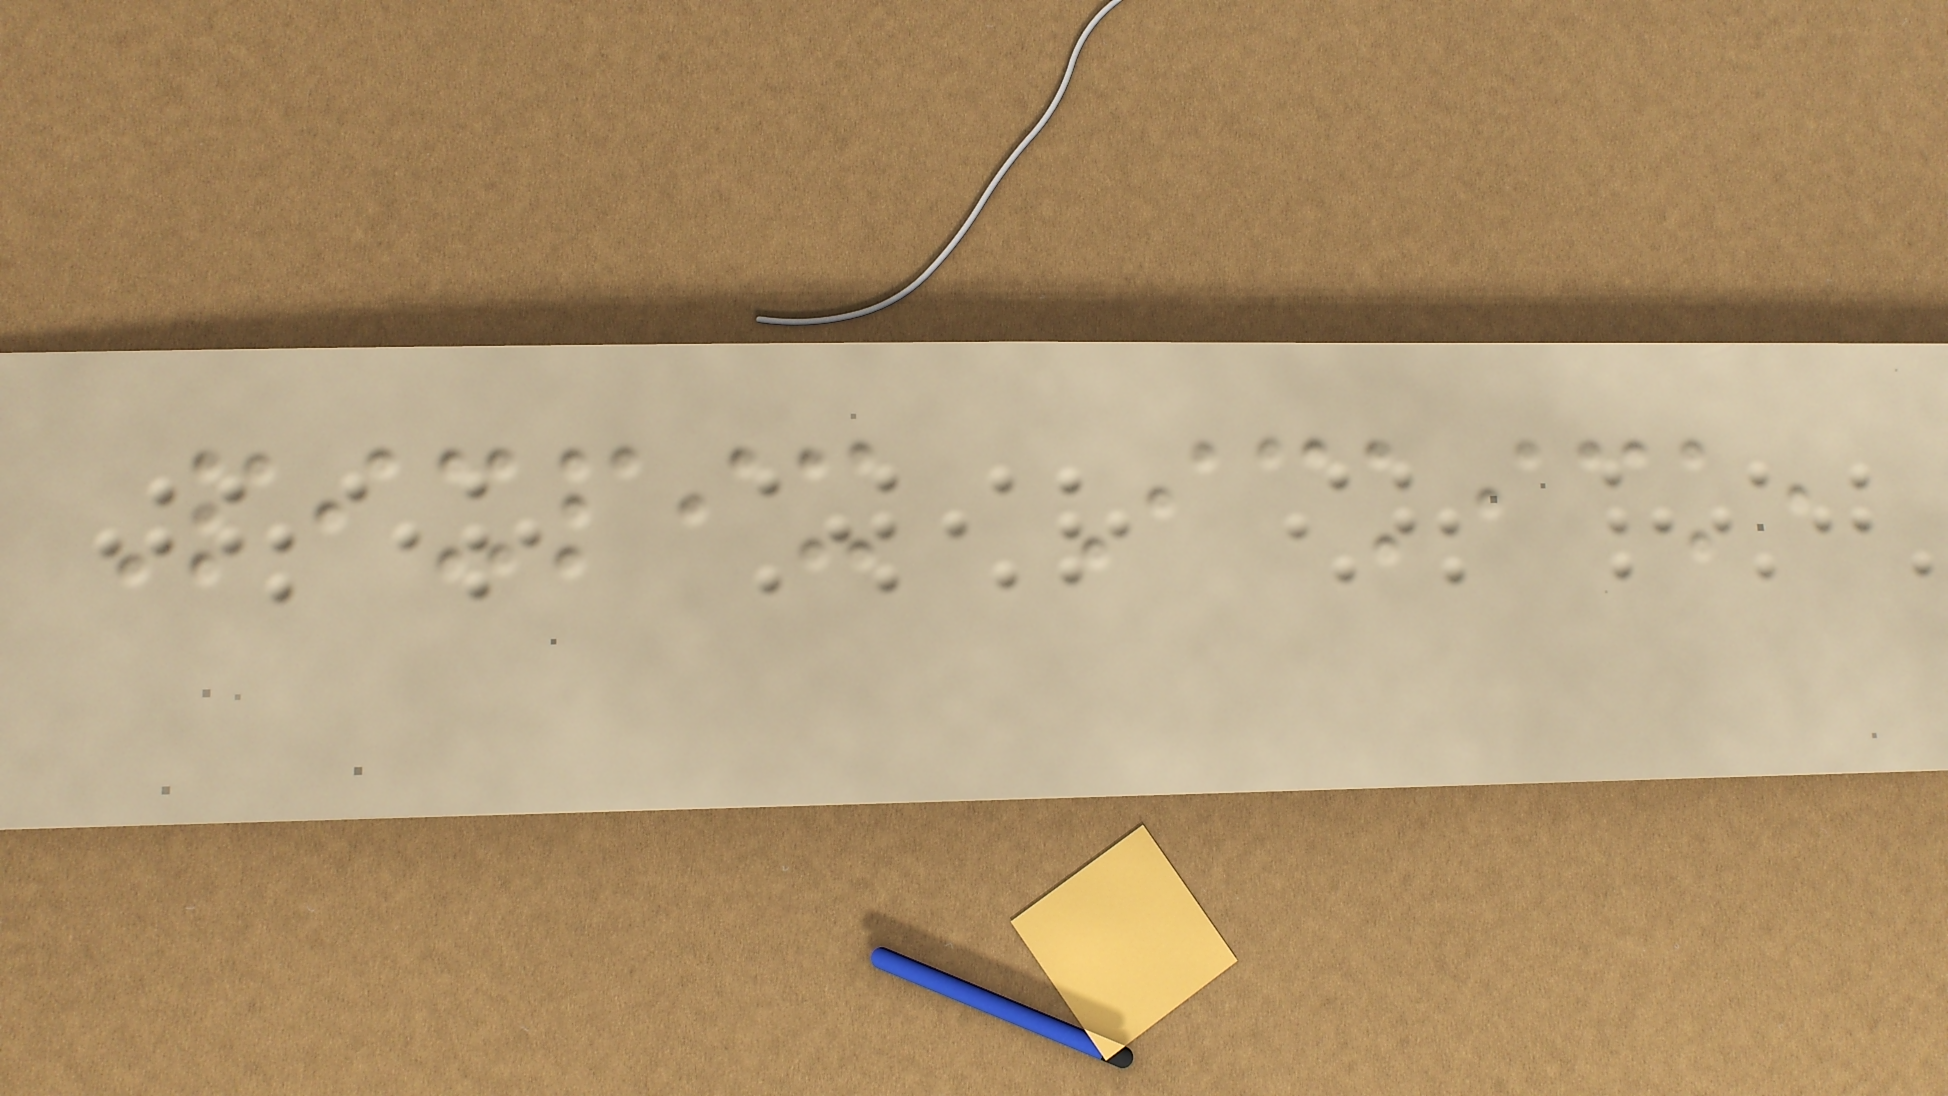Pixpix Ickick,
